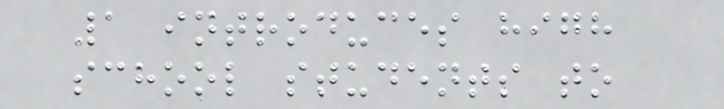1 introduces high
school students to
